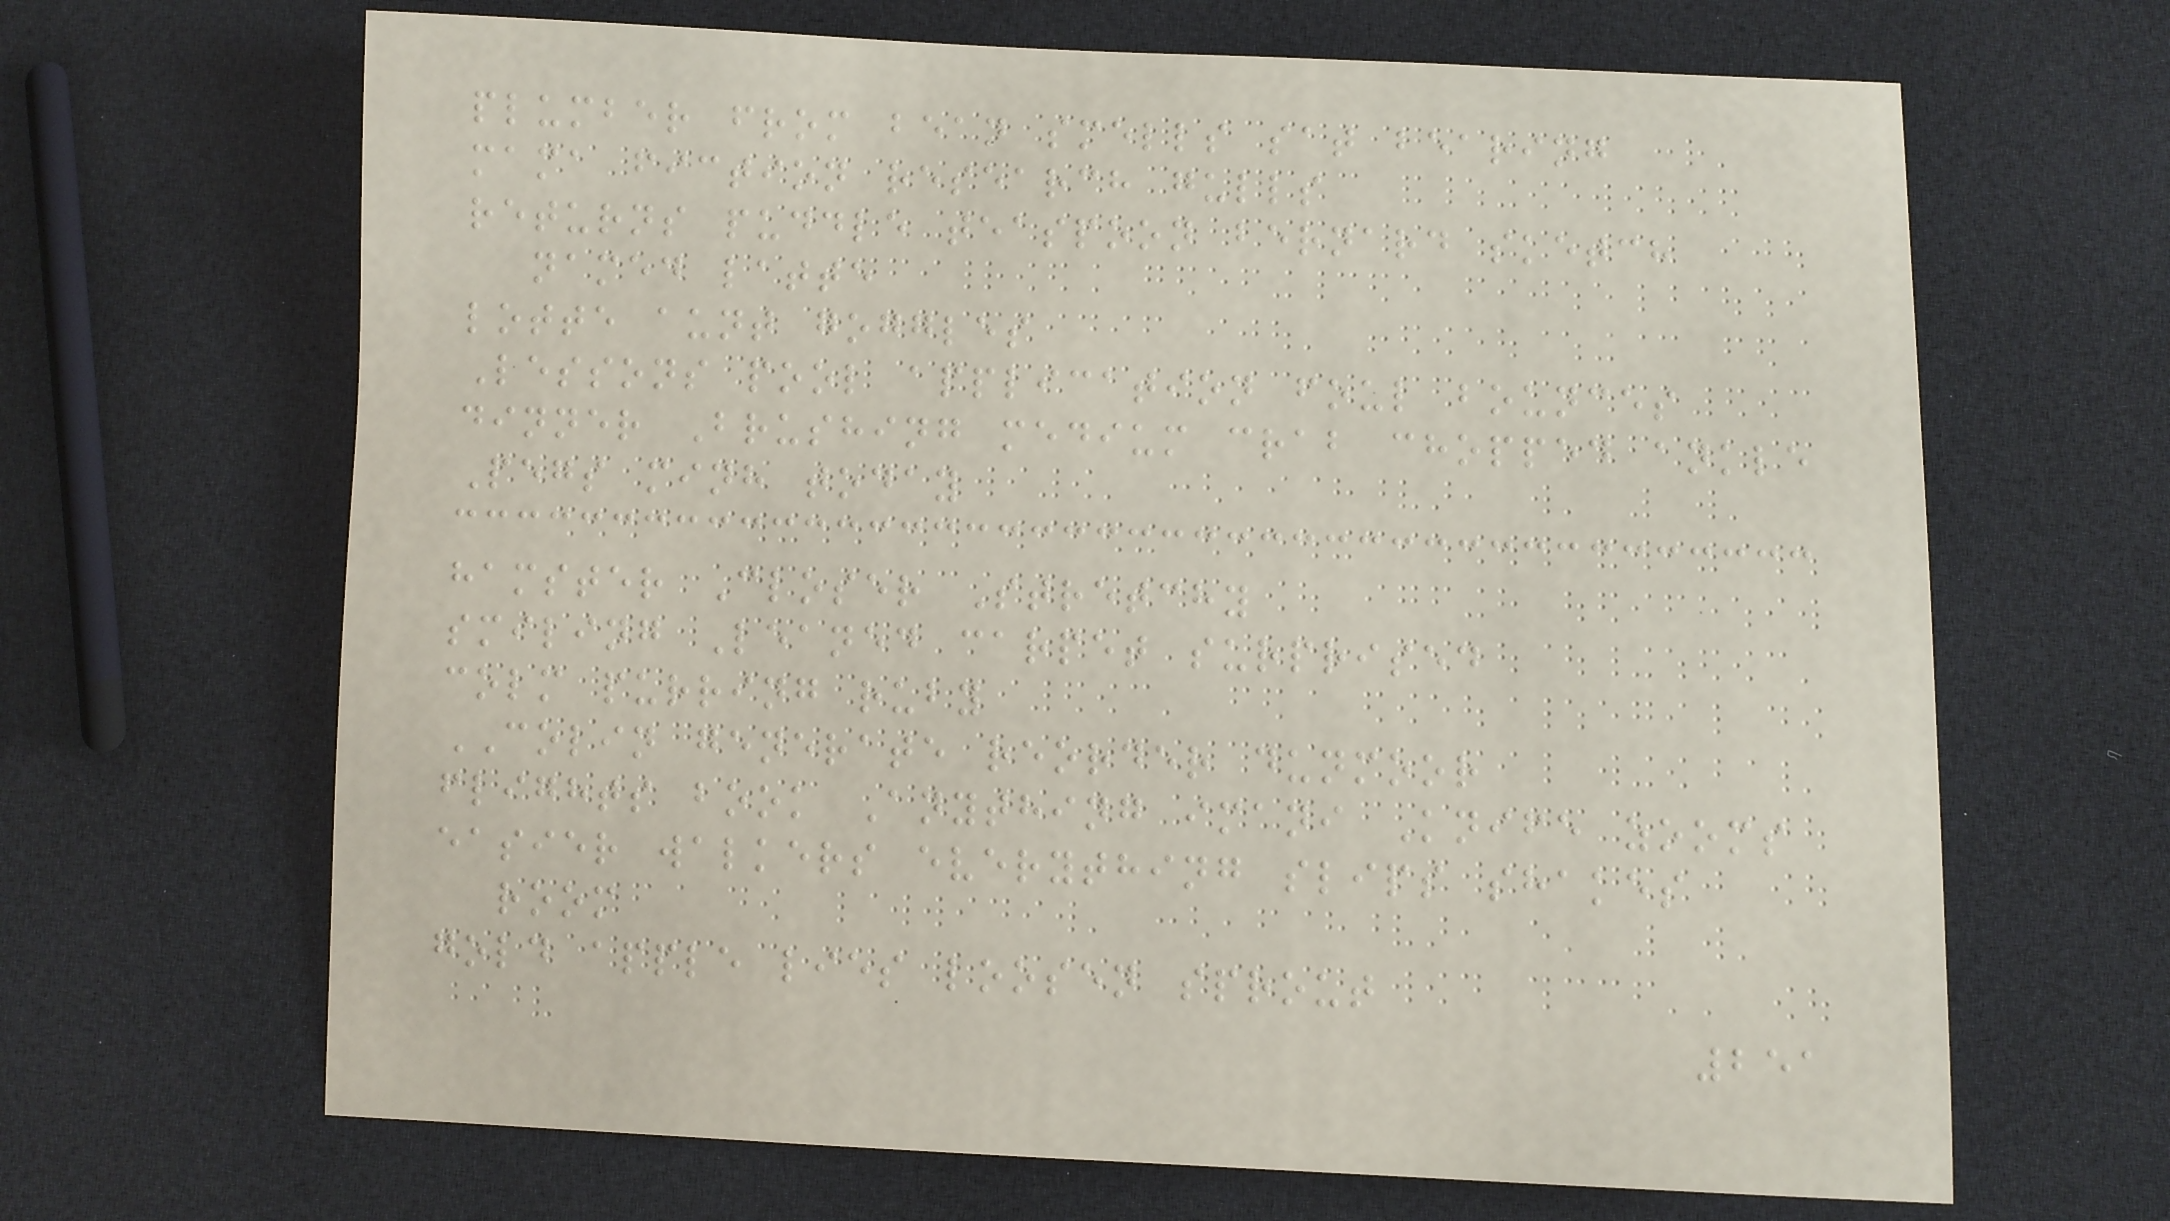plumber from bean smells sat bearing
mama fiction research gulls
returns puddle teaspoon bernard sketch
named latte
lotte aunt goggles
Lessons pool application foul bounces
dinner Brushing medium crab chopped ankle
Pegs minh today
hamster Closer Stretchy
smiling Leaned carpet surprised
colm purring ruby
COLIN generate reorder dunmoor
flights book Anything imani Knife zooms
easier walkers everything slips shakes
room
gold apple lies loosen sprout
251
